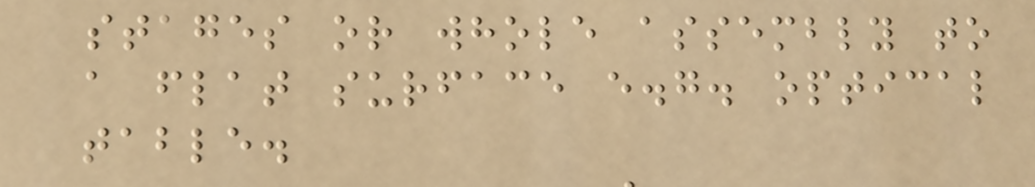stages or whole assembly to
a flat surface e.g. optical
table.
